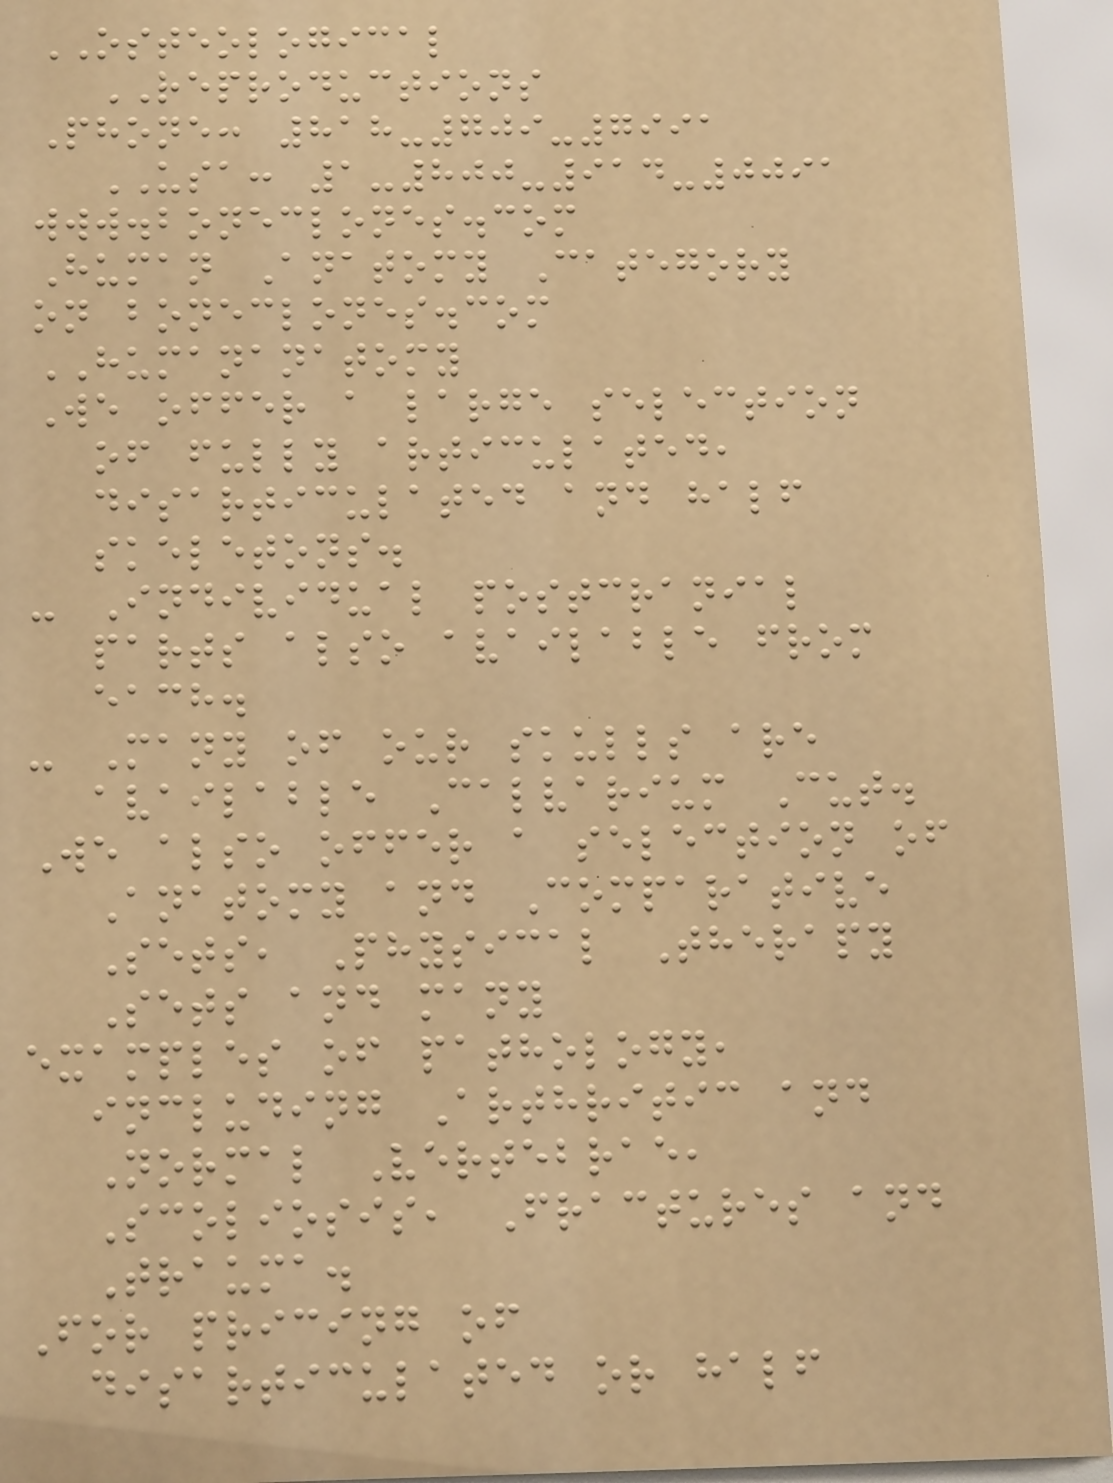OSTEOLOGICAL
REPRODUCTIONS
Phone: 818-709-7991
USA: 1-800-914-0091
www.boneclones.com
Human Anatomy Category
on boneclones.com
HUMANANATOMY
We offer a large selection
of fully articulated,
disarticulated and half
skeletons.
- Individual postcranial
parts also available from
each.
- Many of our skulls are
available Calvarium Cut.
We also offer a selection of
Anatomy and Comparative
Sets, Physical Therapy
Sets and many
examples of pathology,
including Arthritic and
Normal Vertebrae,
Scoliosis, Fractures and
Trauma.
For pricing of
disarticulated or half
